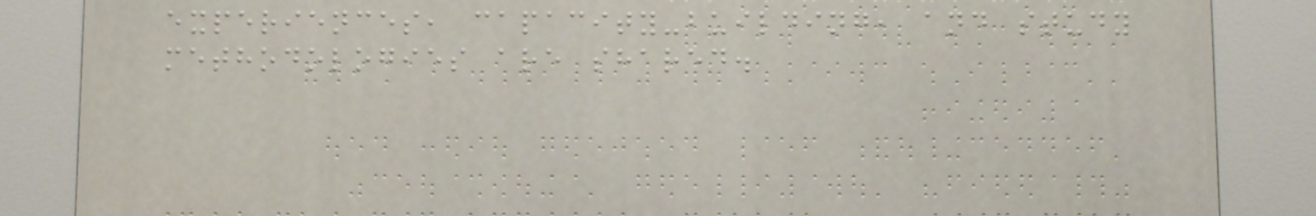experiences, capacity-building, and study
methodologies are shared.
